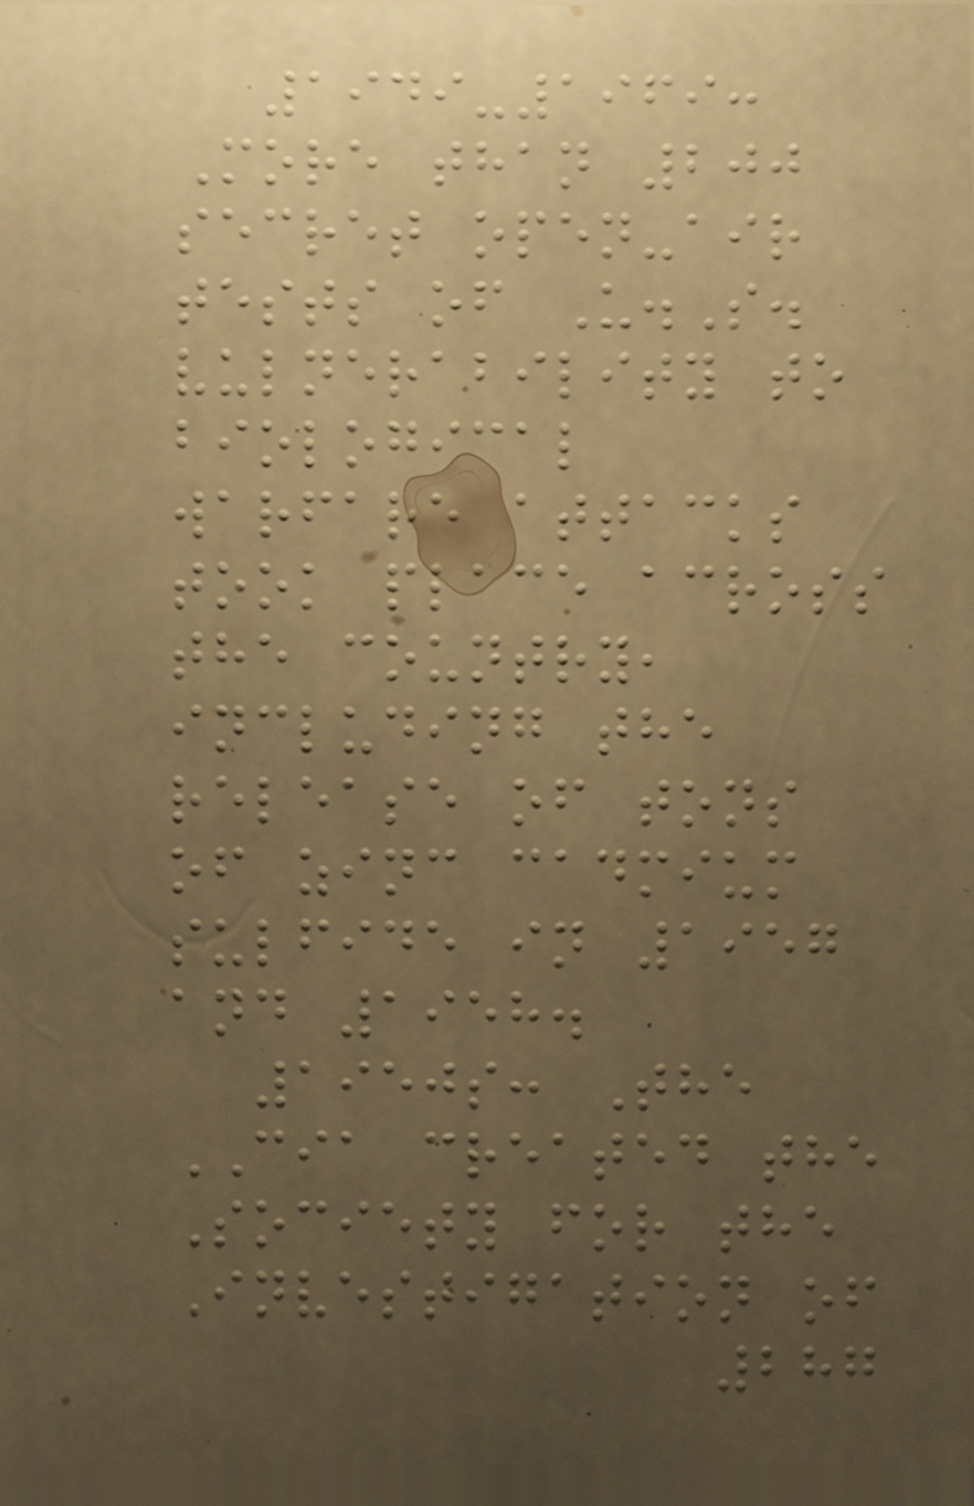1949-1969:
More than 200
secret open-air
tests of U.S.
vulnerability to
biological
warfare attacks
took place across
the country,
including the
release of tons
of zinc cadmium
sulfide in 1957
and 1958.
1950s: The
CIA created the
Society for the
Investigation of
287
